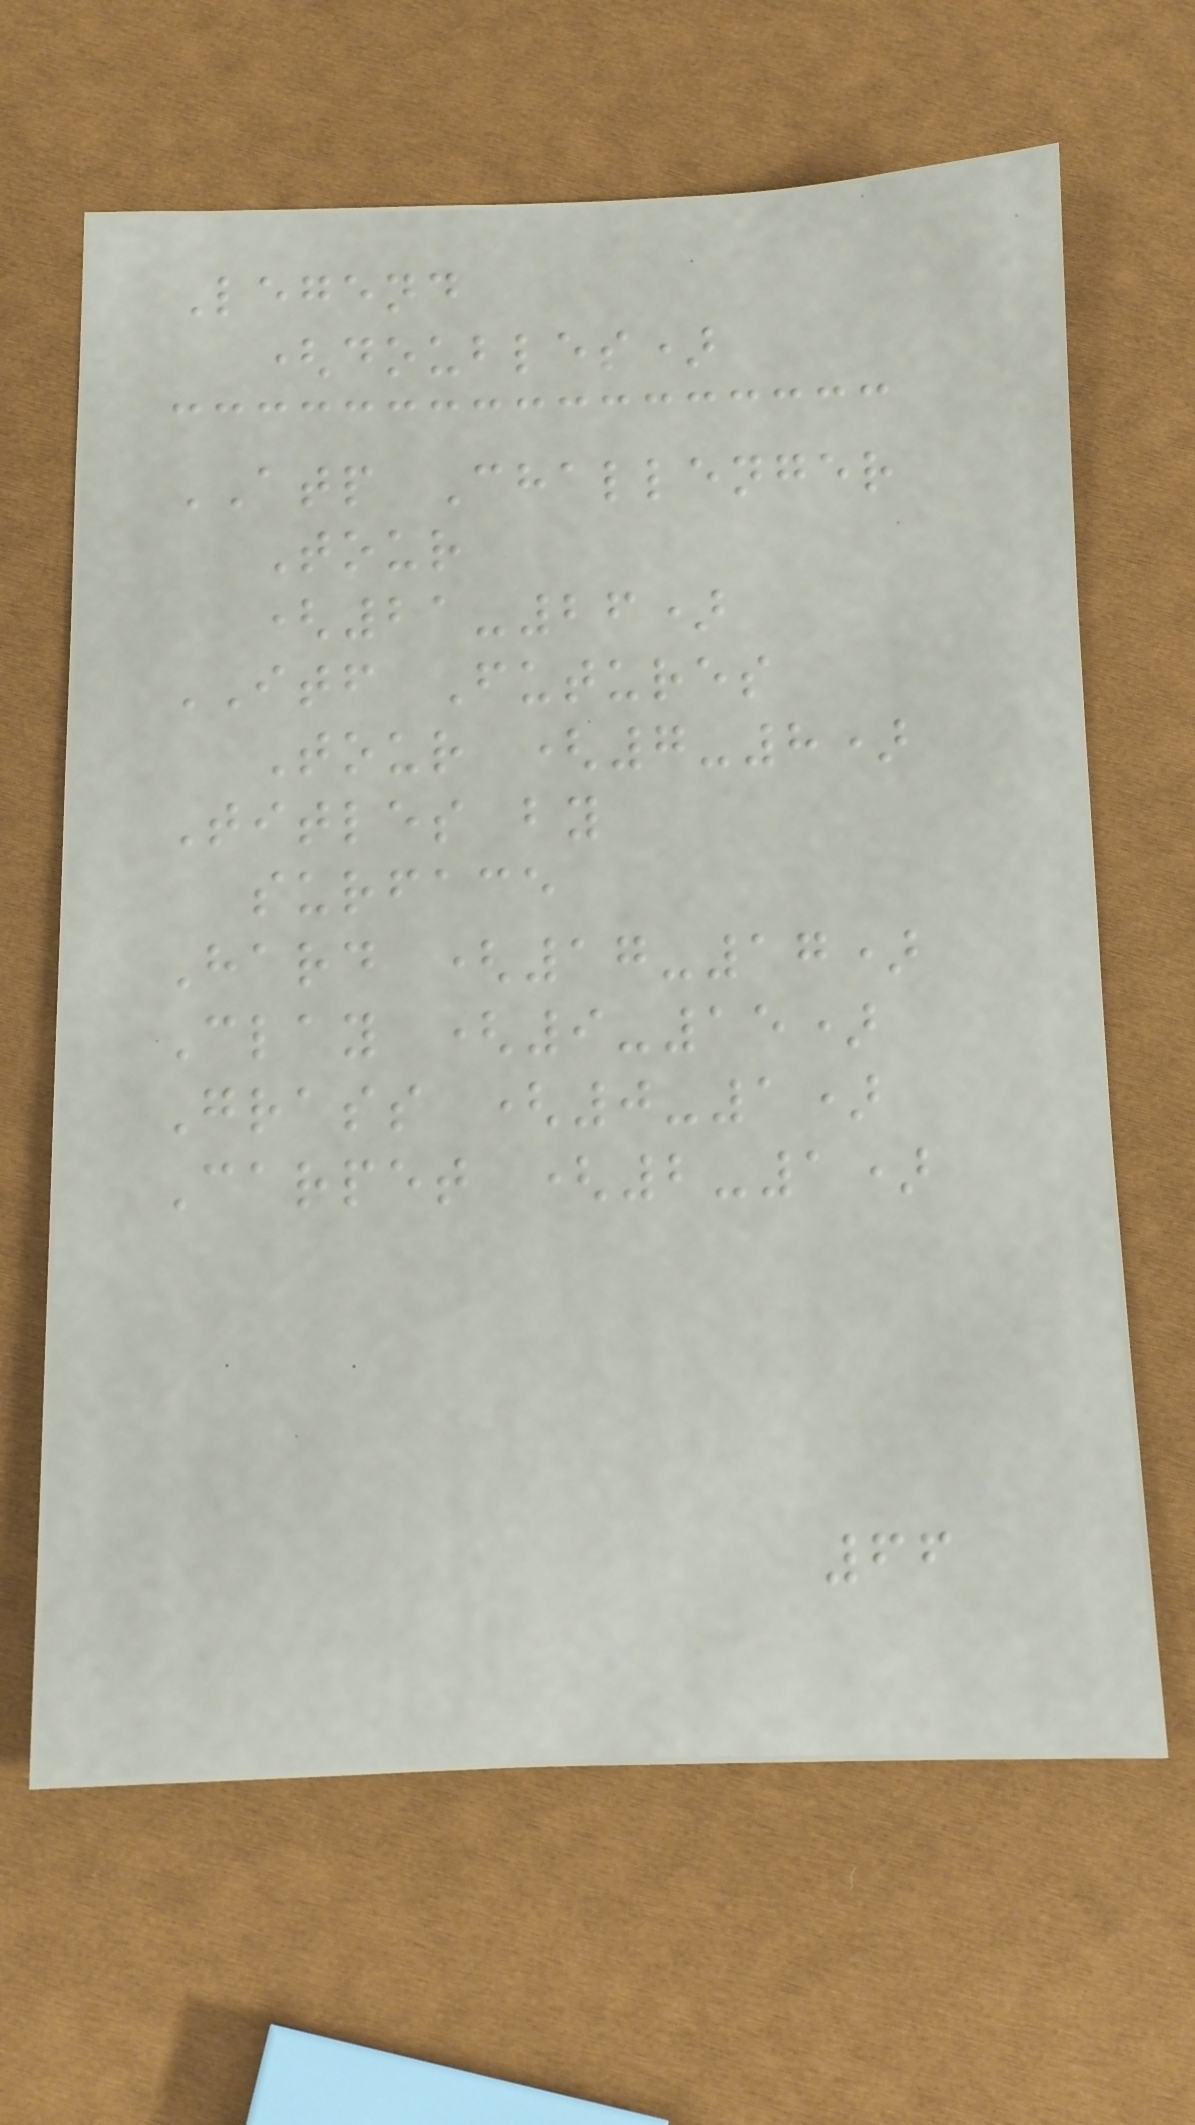Legend
(doubles)
ATP Challenger
Tour
(21-26)
ITF Futures
Tour (7-8)
Titles by
surface
Hard (17-17)
Clay (9-15)
Grass (0-1)
Carpet (2-1)
66
